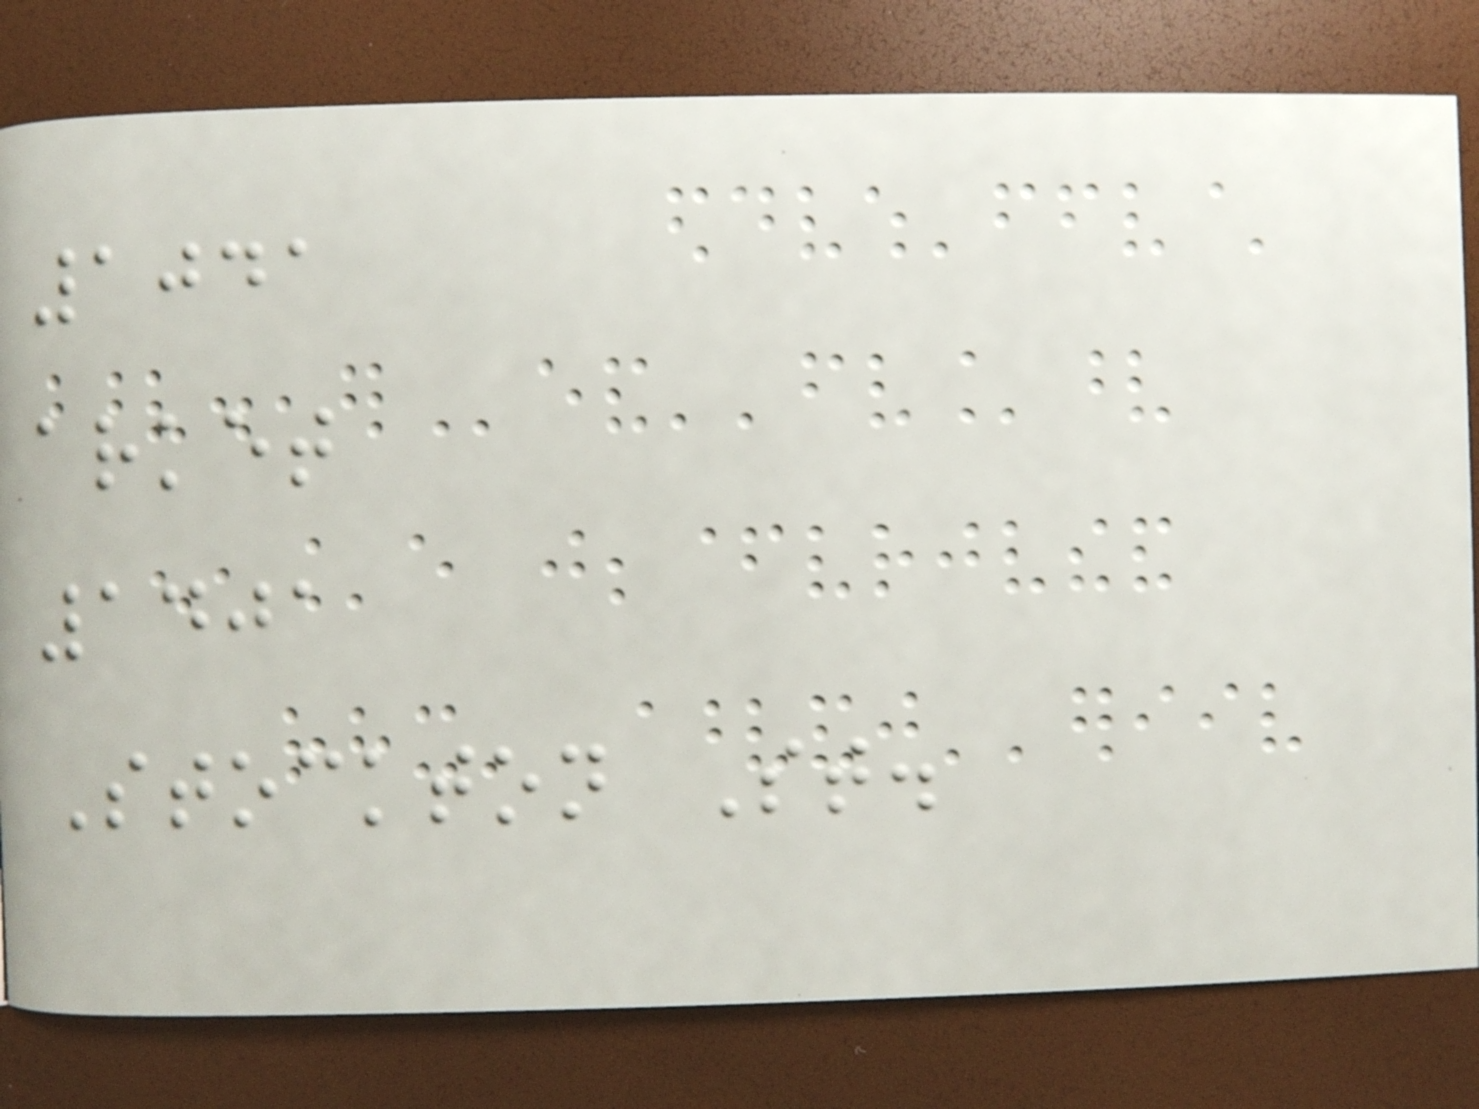1041
arket
1401
Stockton St.
